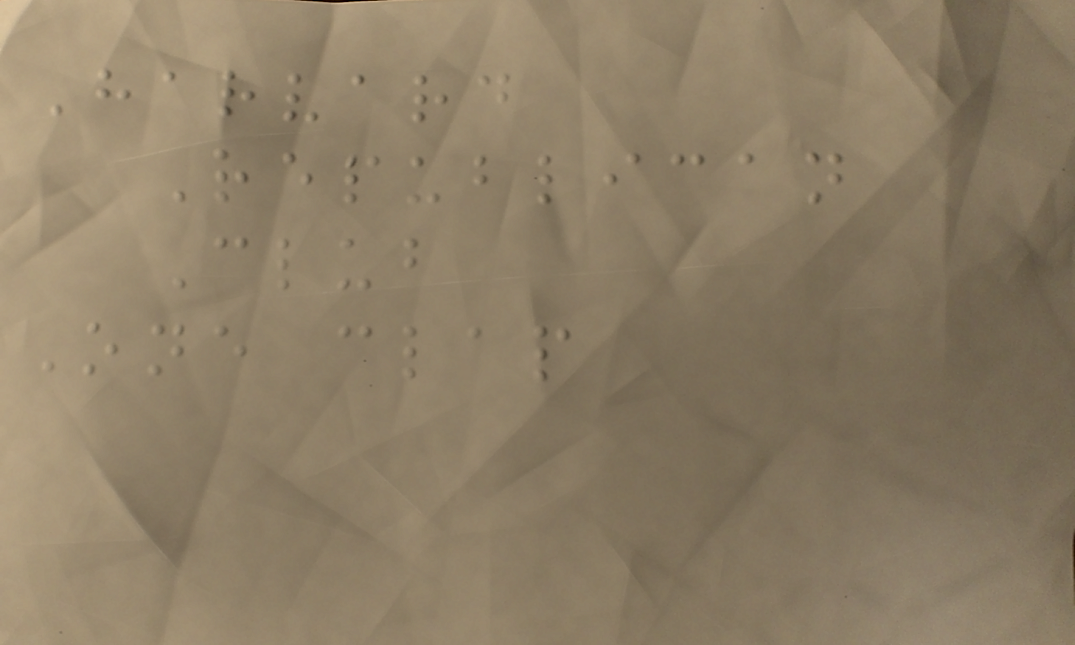Harvard
Republican
Club
One clap
